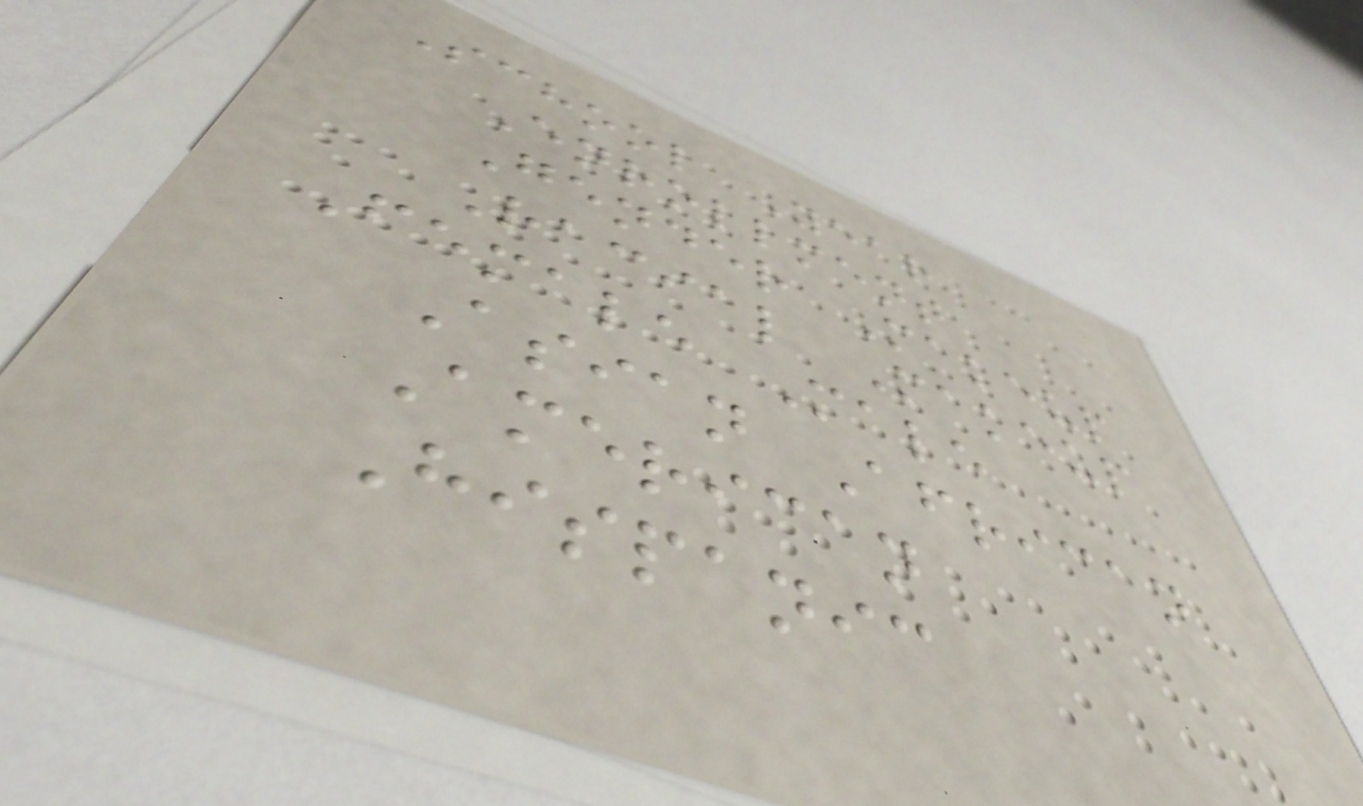School Year
Enrollment
Gender Makeup
Racial Makeup
Female Male
Asian African
American
Hispanic
